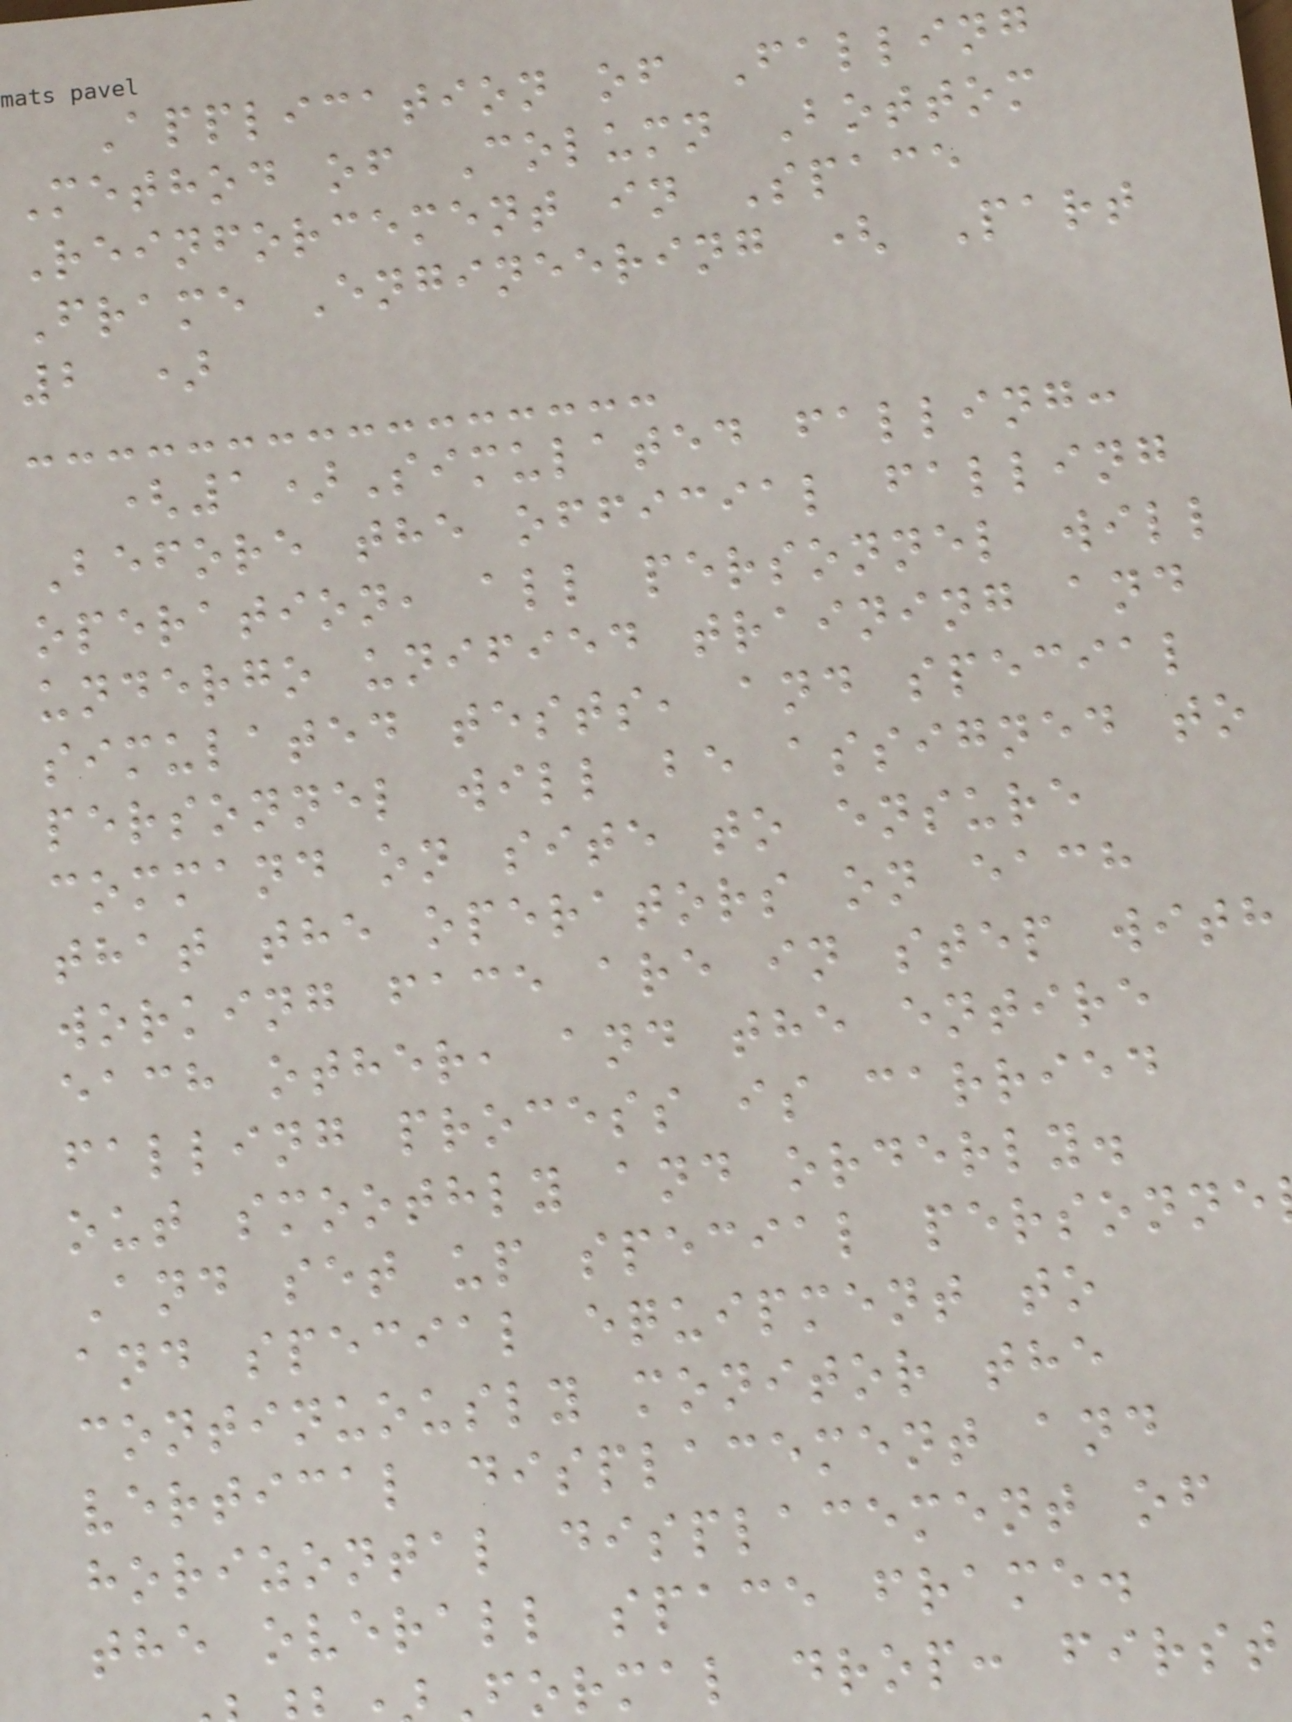Application of Falling
Method of Column Bottom
Reinforcement in Space
Frame Engineering ( Part
2 )
(1)Simulated falling:
Before the official falling
operation, all personnel will
undergo unified training and
simulated tests, and special
personnel will be assigned to
command on site to ensure
that the operators on each
working face are in step with
each other, and the entire
falling process is carried
out smoothly and orderly.
And set up special personne
and special equipment to
continuously monitor the
vertical displacement and
horizontal displacement of
the overall space frame.
formal drop: first
